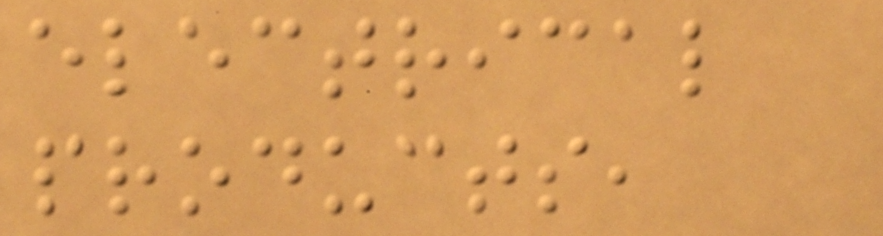electrical
products,
